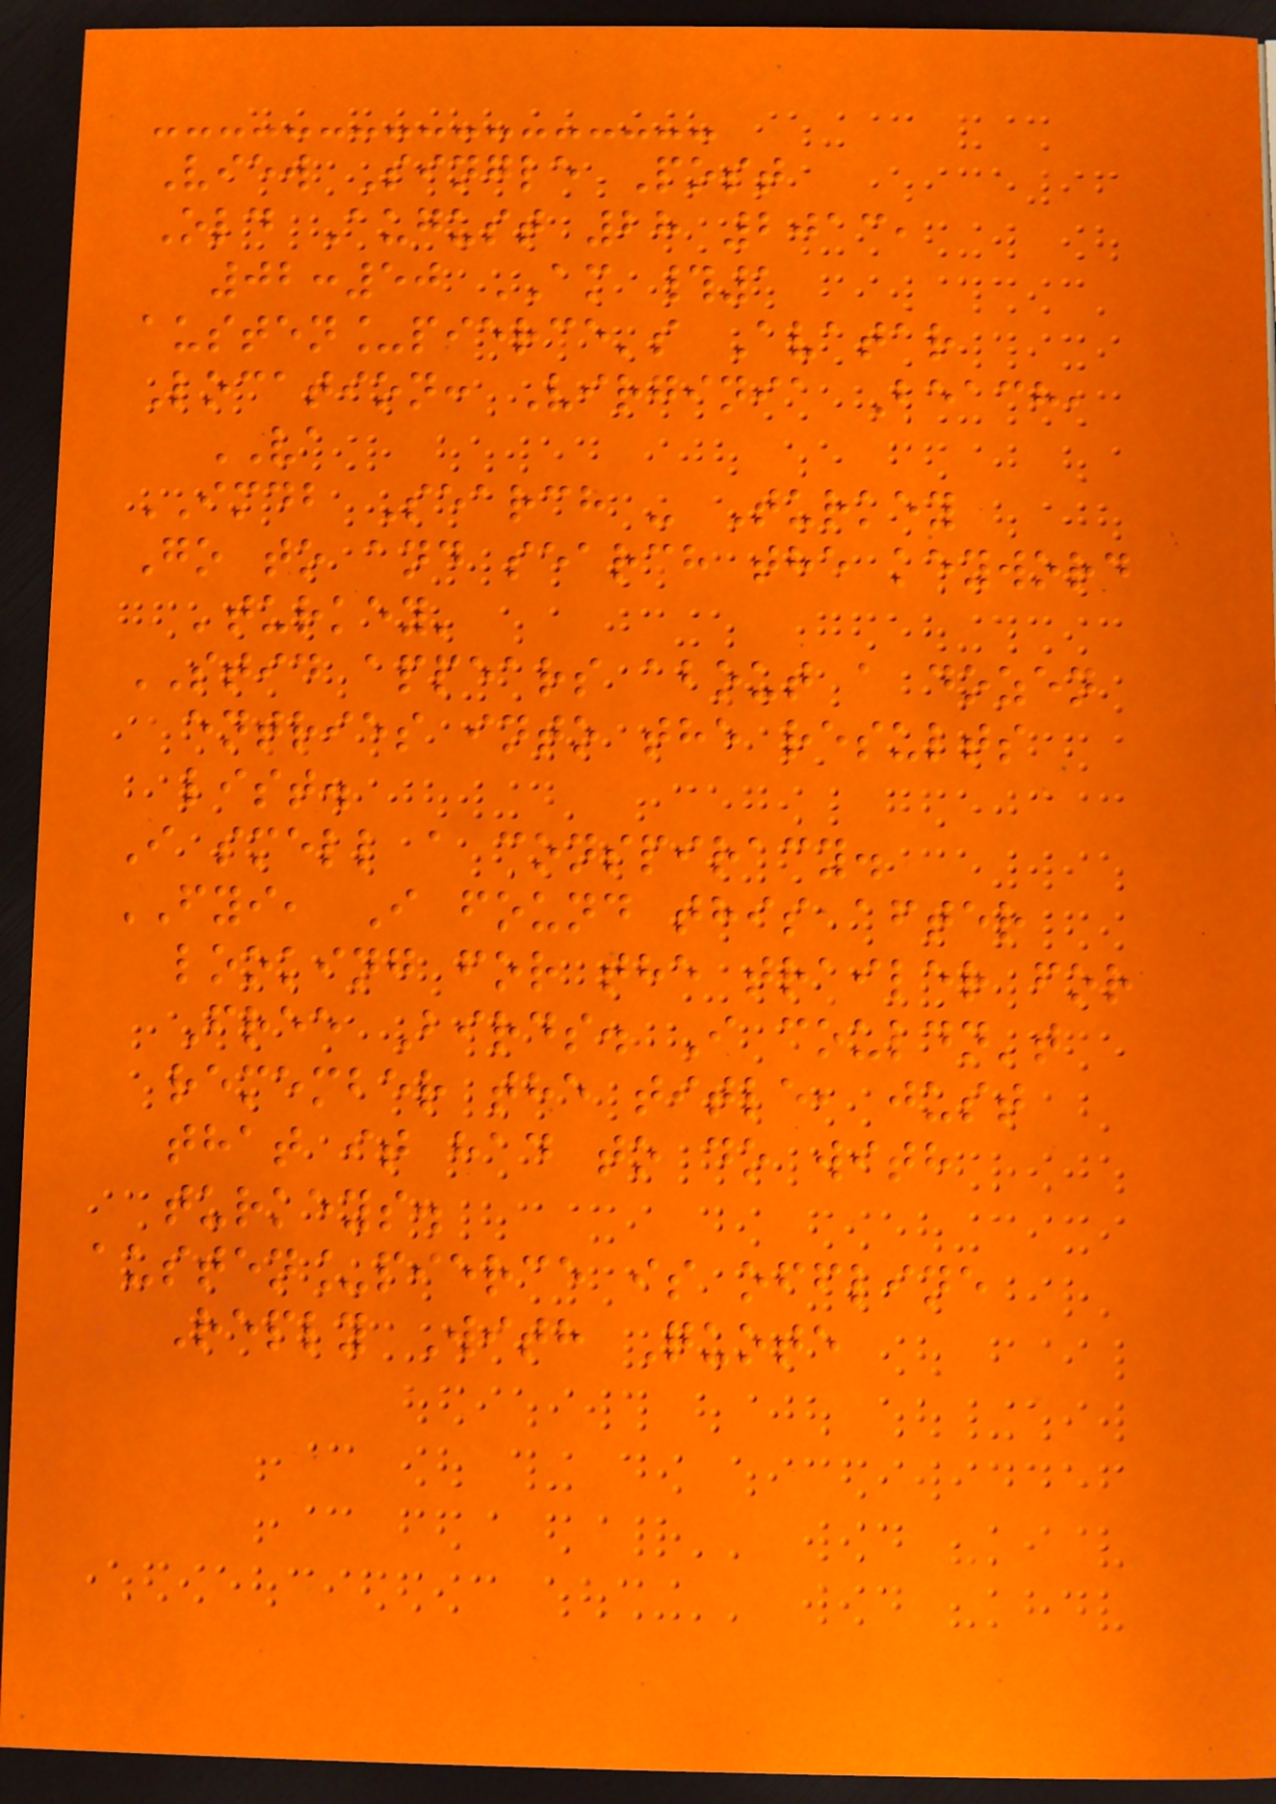View Single Post
Old August 28 2013,
02:50 AM #1
austen_pierce's Avatar
Location: Virginia Beach,
VA
IMDB Search - Turkey
Go to and search the keyword
'turkey'
STID appears about a dozen
entries into the results
list.
I smell a conspiracy.
FYI, I found this after
looking for the trailer for
Free Birds. I couldn't
remember the title, just
that it had to do with
turkeys.
austen_pierce is offline
Reply With Quote
